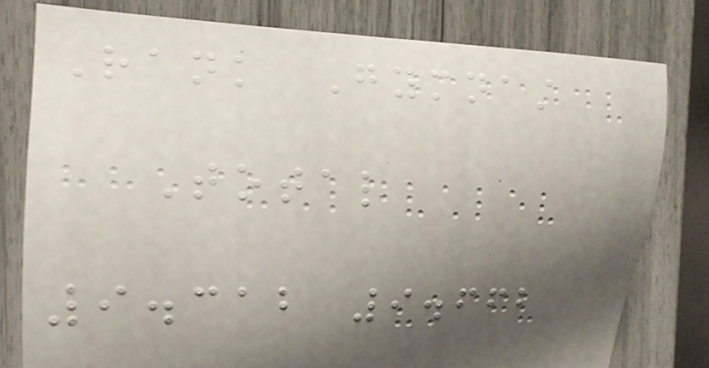Rank Gymnast
Total
9.312 9.662
